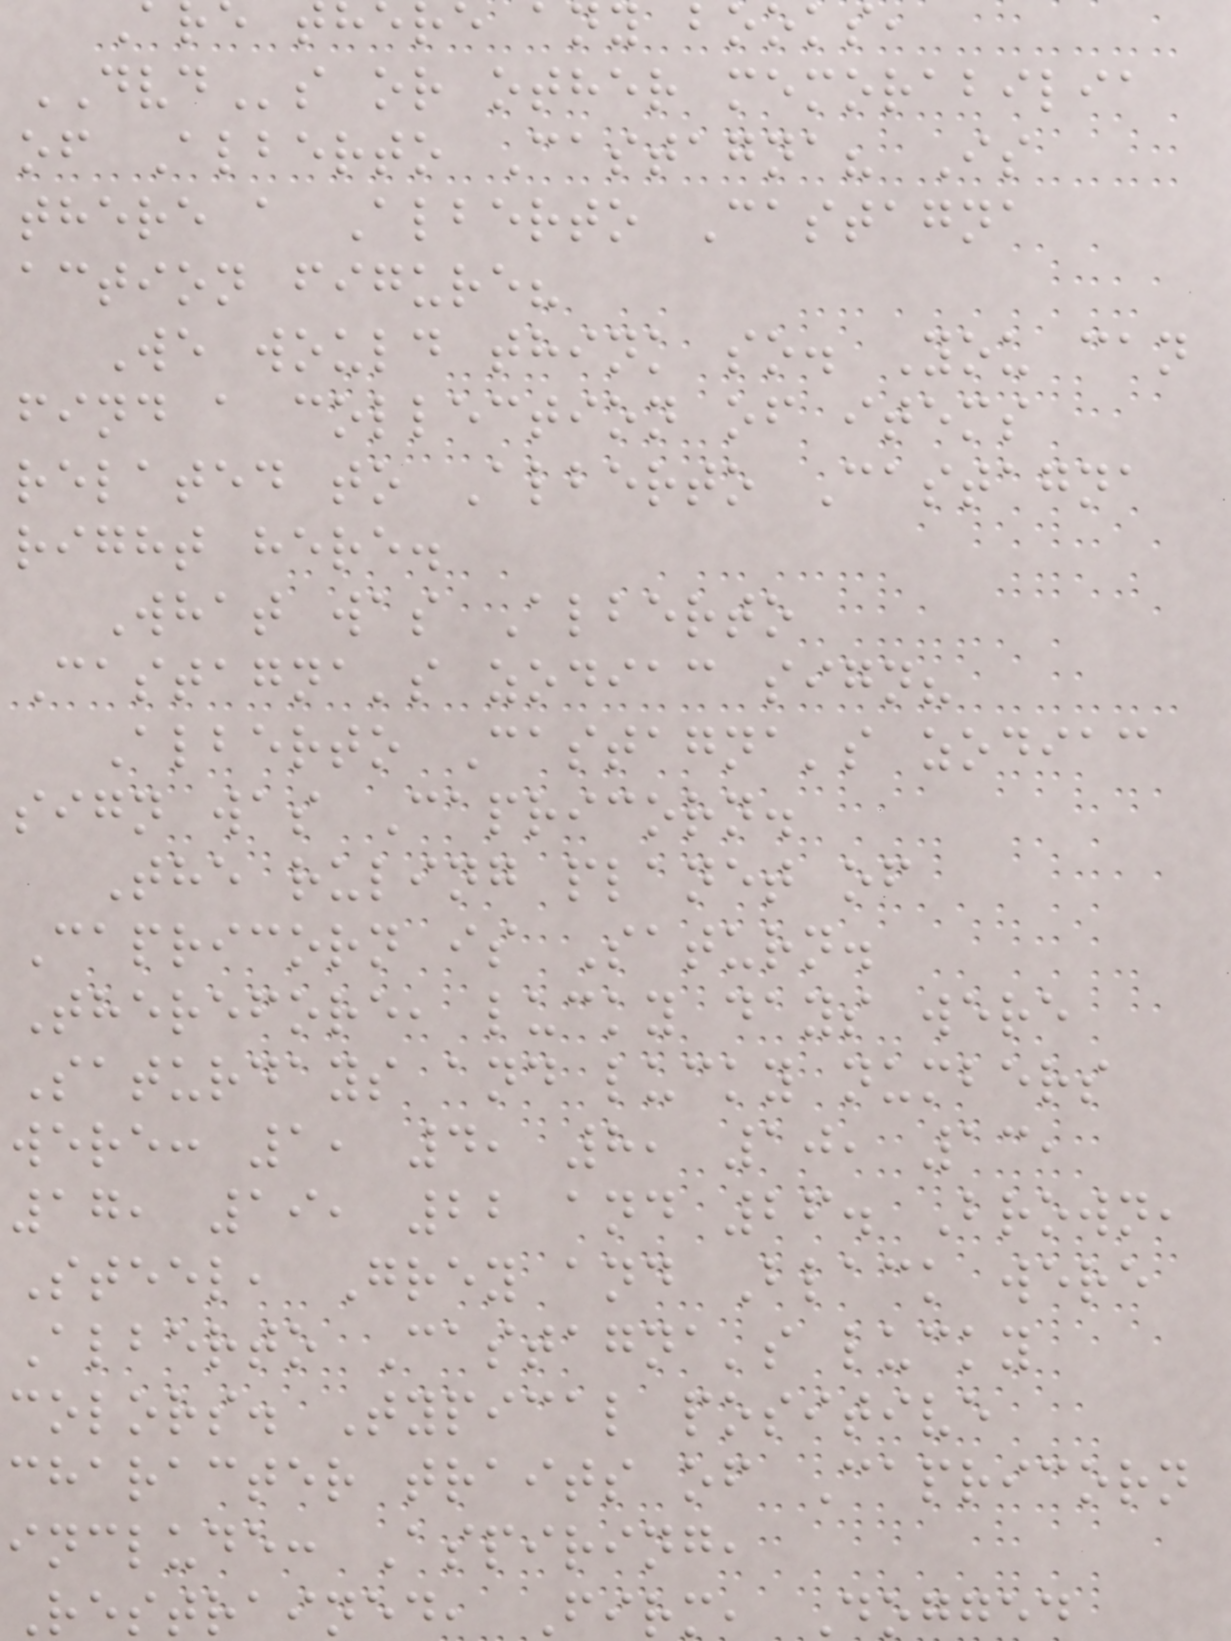any books,
DVDs or other memorabilia
of Alberto Castagna? Is
there a Alberto Castagna
action figure?
We would think so. You can
find a collection of items
related to Alberto Castagna
right here.
What was Alberto
Castagna's zodiac sign?
Alberto Castagna's zodiac
sign was Capricorn.
The ruling planet of
Capricorn is Saturn.
Therefore, lucky days were
Saturdays and lucky numbers
were: 1, 4, 8, 10, 13,
17, 19, 22 and 26. Brown,
Steel, Grey and Black were
Alberto Castagna's lucky
colors. Typical positive
character traits of Capricorn
include: Aspiring,
Restrained, Firm, Dogged
